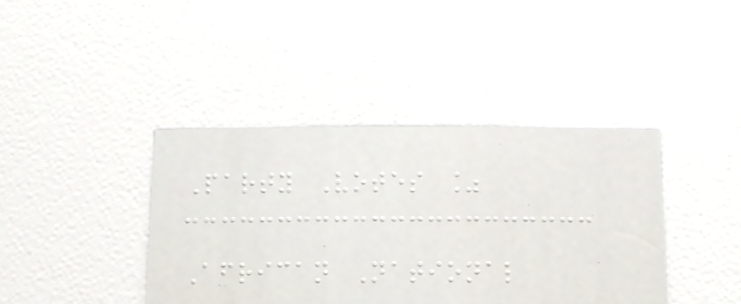Party Votes %
African National
